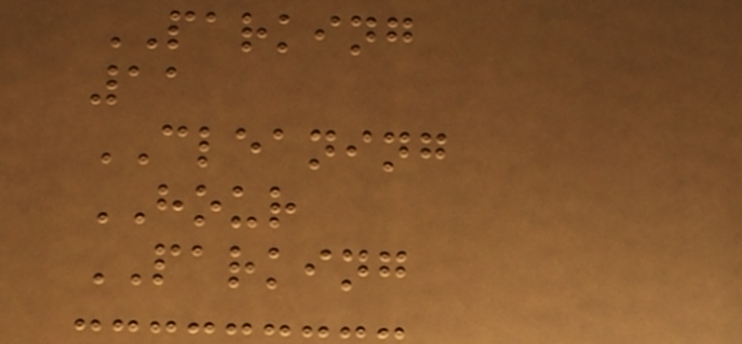PARKING
11
CLEANING
HOUR
PARKING
